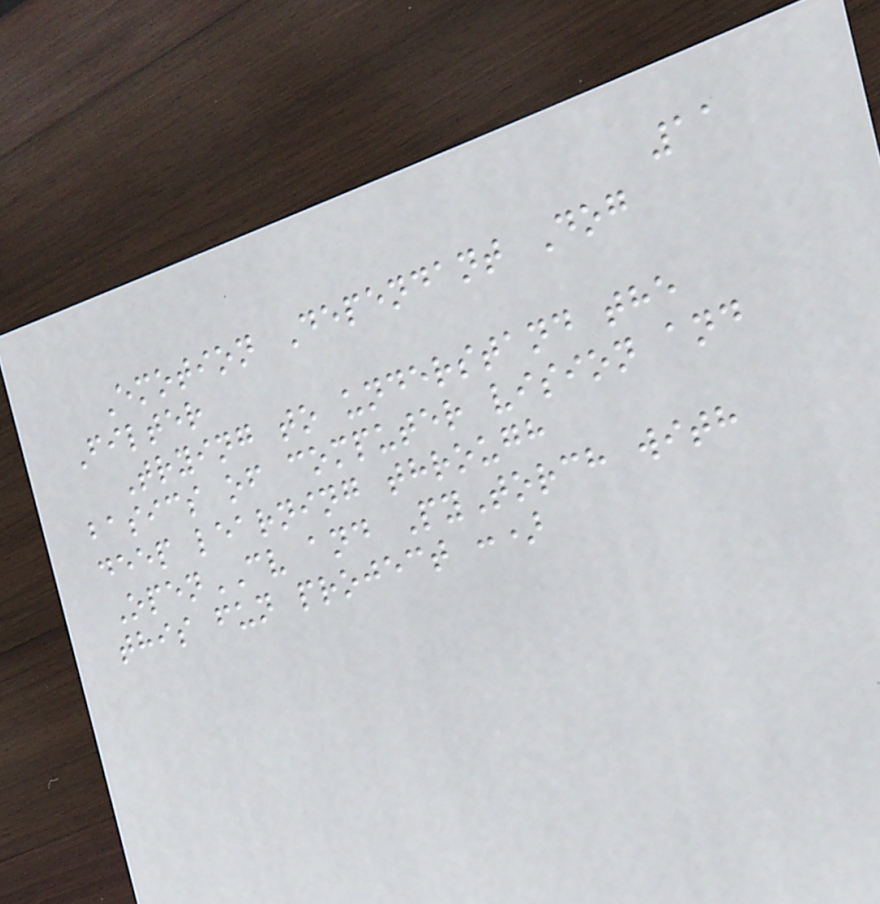11
Emotion Dependant Dog
Filter
Trying to understand the
basics of computer vision and
deep learning through
OpenCV and PyTorch with
this fun project :)
